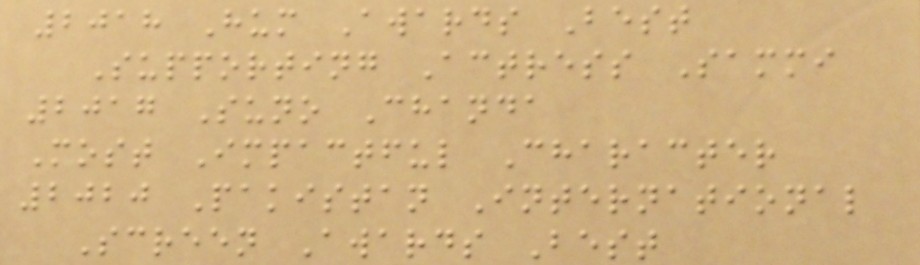2018 Hum Awards Best
Supporting Actress Sammi
2017 Suno Chanda
Most Impactful Character
2020 Pakistan International
Screen Awards Best
